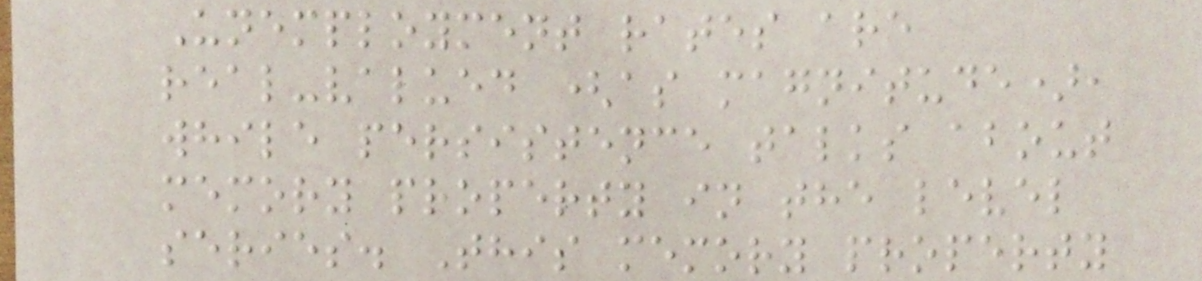Unemployment rates are
real-valued (as magnitude),
while persistence talks about
memory property in the level
series. This memory property
